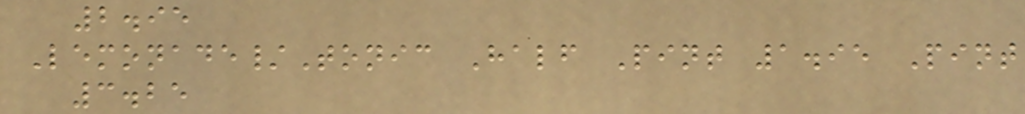2.95
Lemonade/Tonic Half Pint 1.95 Pint
3.25
